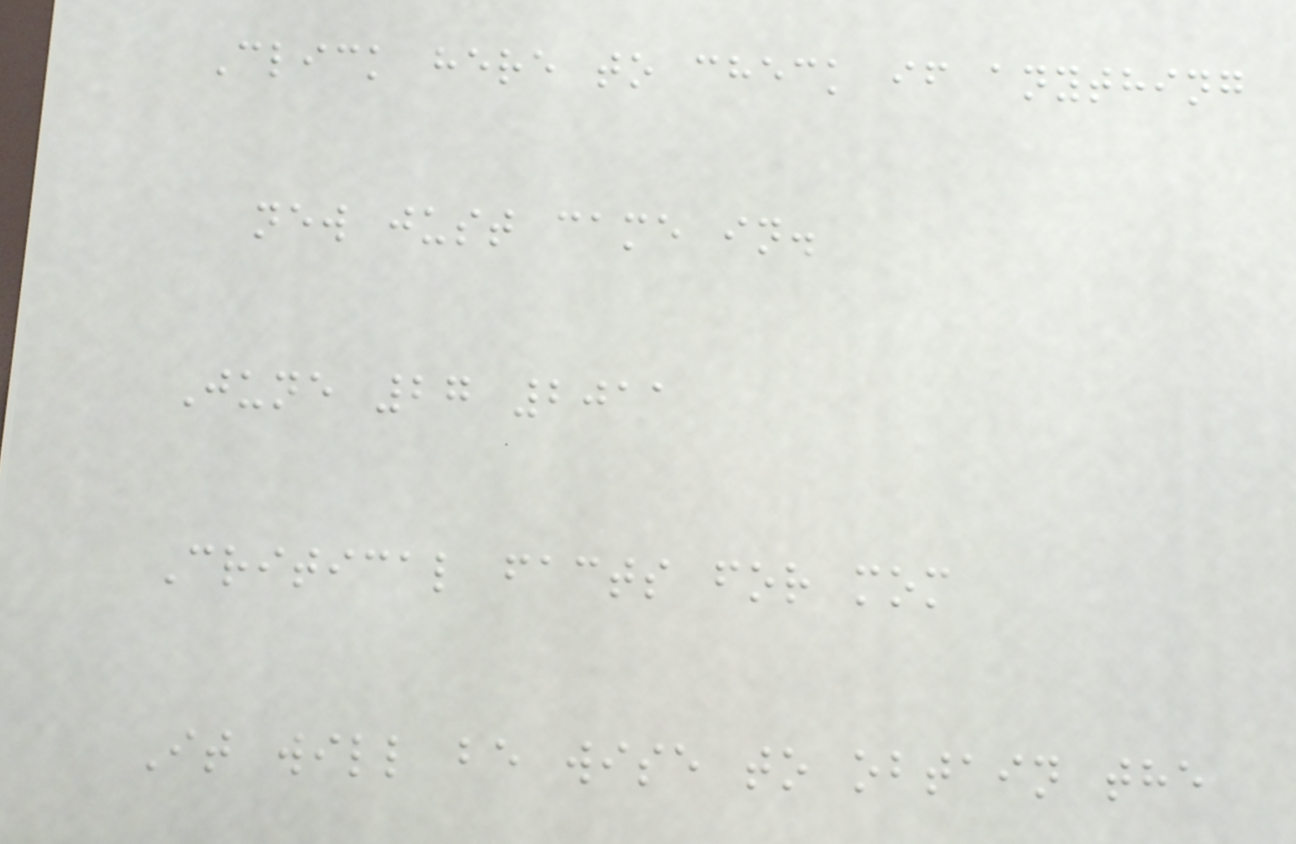Click here to check if anything
new just came in.
June 27 2011
Critical facts for mom
It will be wise to obtain the
